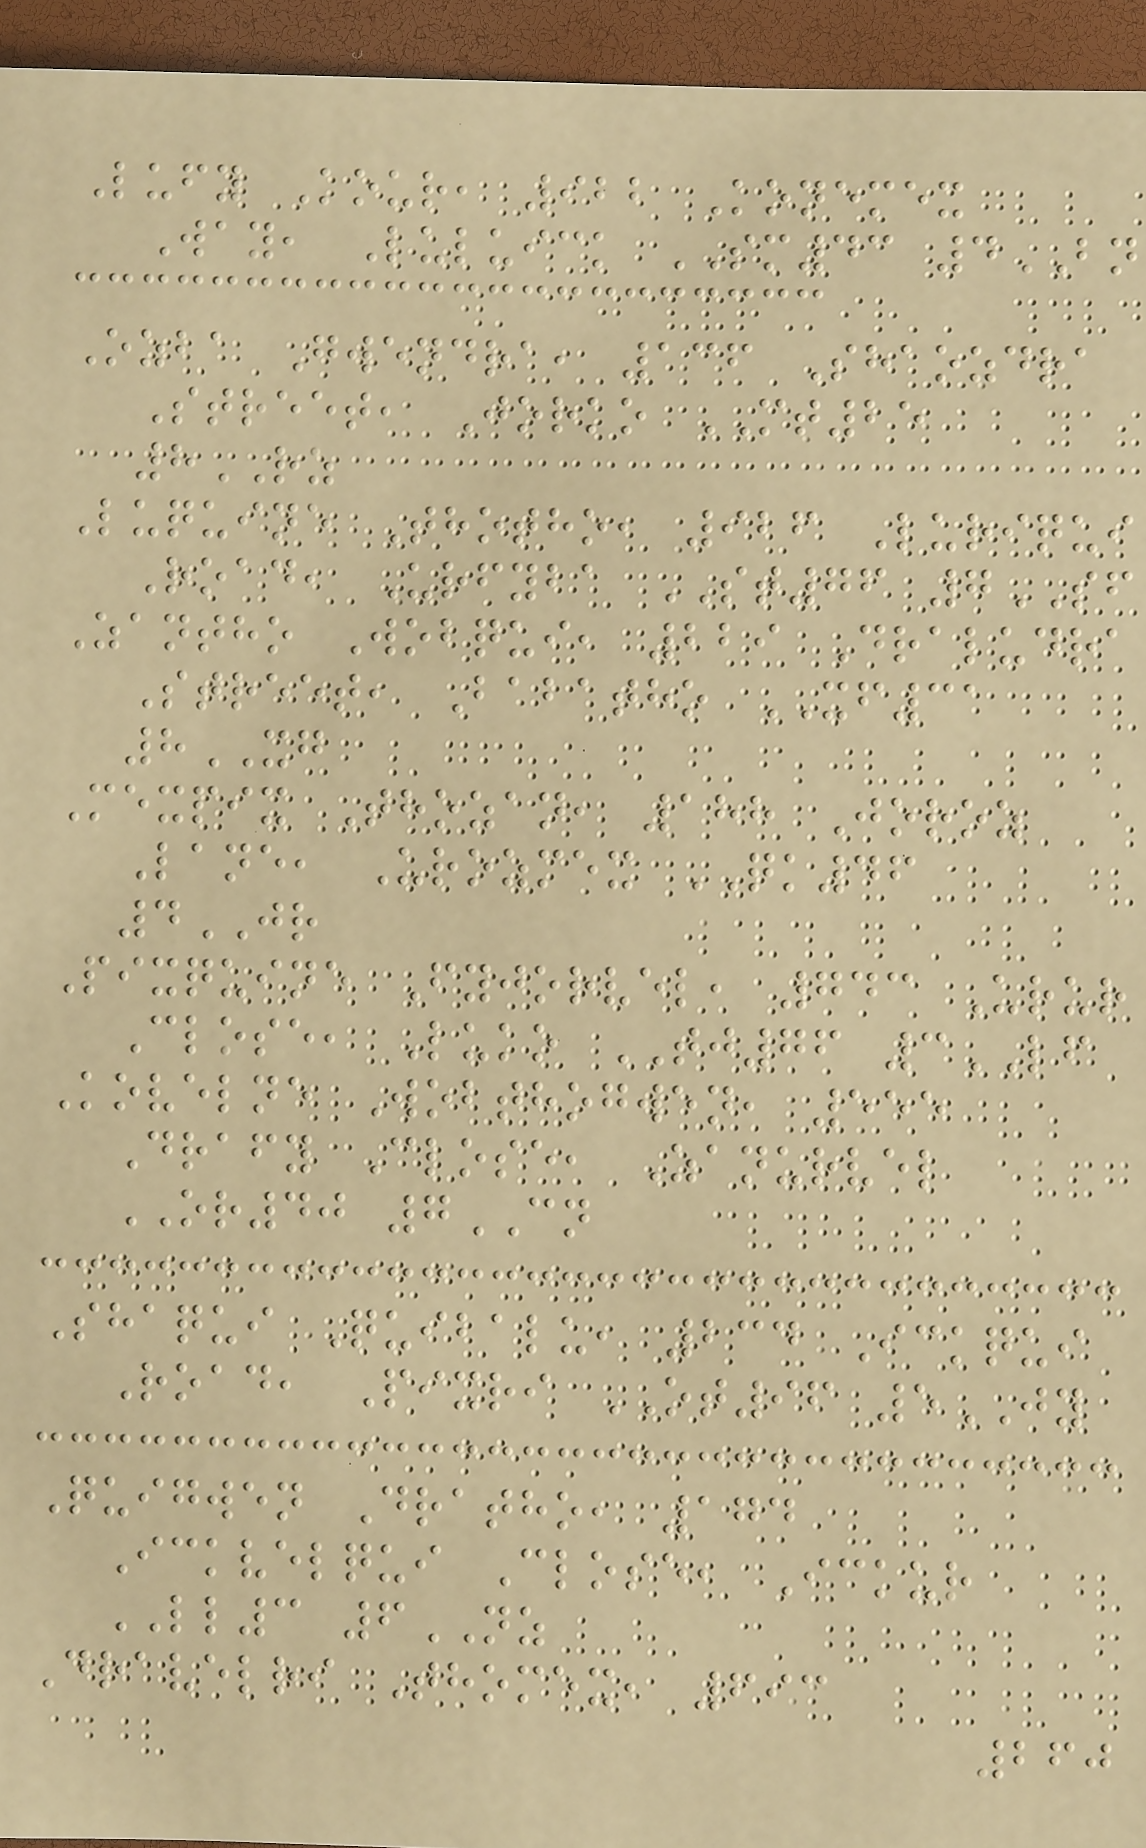Lufy Kour, 922 Konemex
Way, Luluick SM43 4BN
Ozba Gwendra, 136 Shaozdra
Street, Jorko MT25
8RZ
Luquine Thotho, 926 Luriqui
Road, Urfyba ST76 7SF
Zantho Wobqui, 229 Draludra
Street, Babatho XF31
8XG
Mexpix Thozan, 188 Joroz
Lane, Urozmex QK46
4JR
Pixquine Fyjorvel, 743 Urur
Close, Luko TJ76 3LF
Kovelne Wobthogwen, 555
Drafy Close, Zanurvel
OR40 7CN
Shaqui Quibalu, 234 Ickqui
Road, Pixri OT96 5JY
Quigwen Dratho, 174
Ickvelqui Close, Ickur
LL3 6NZ
Dravelri Thomex, 693
260
